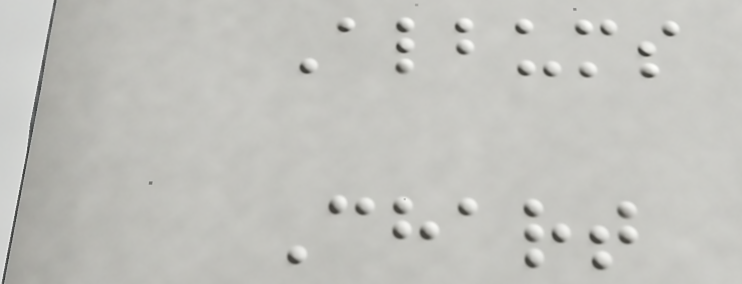Albums
Chart
